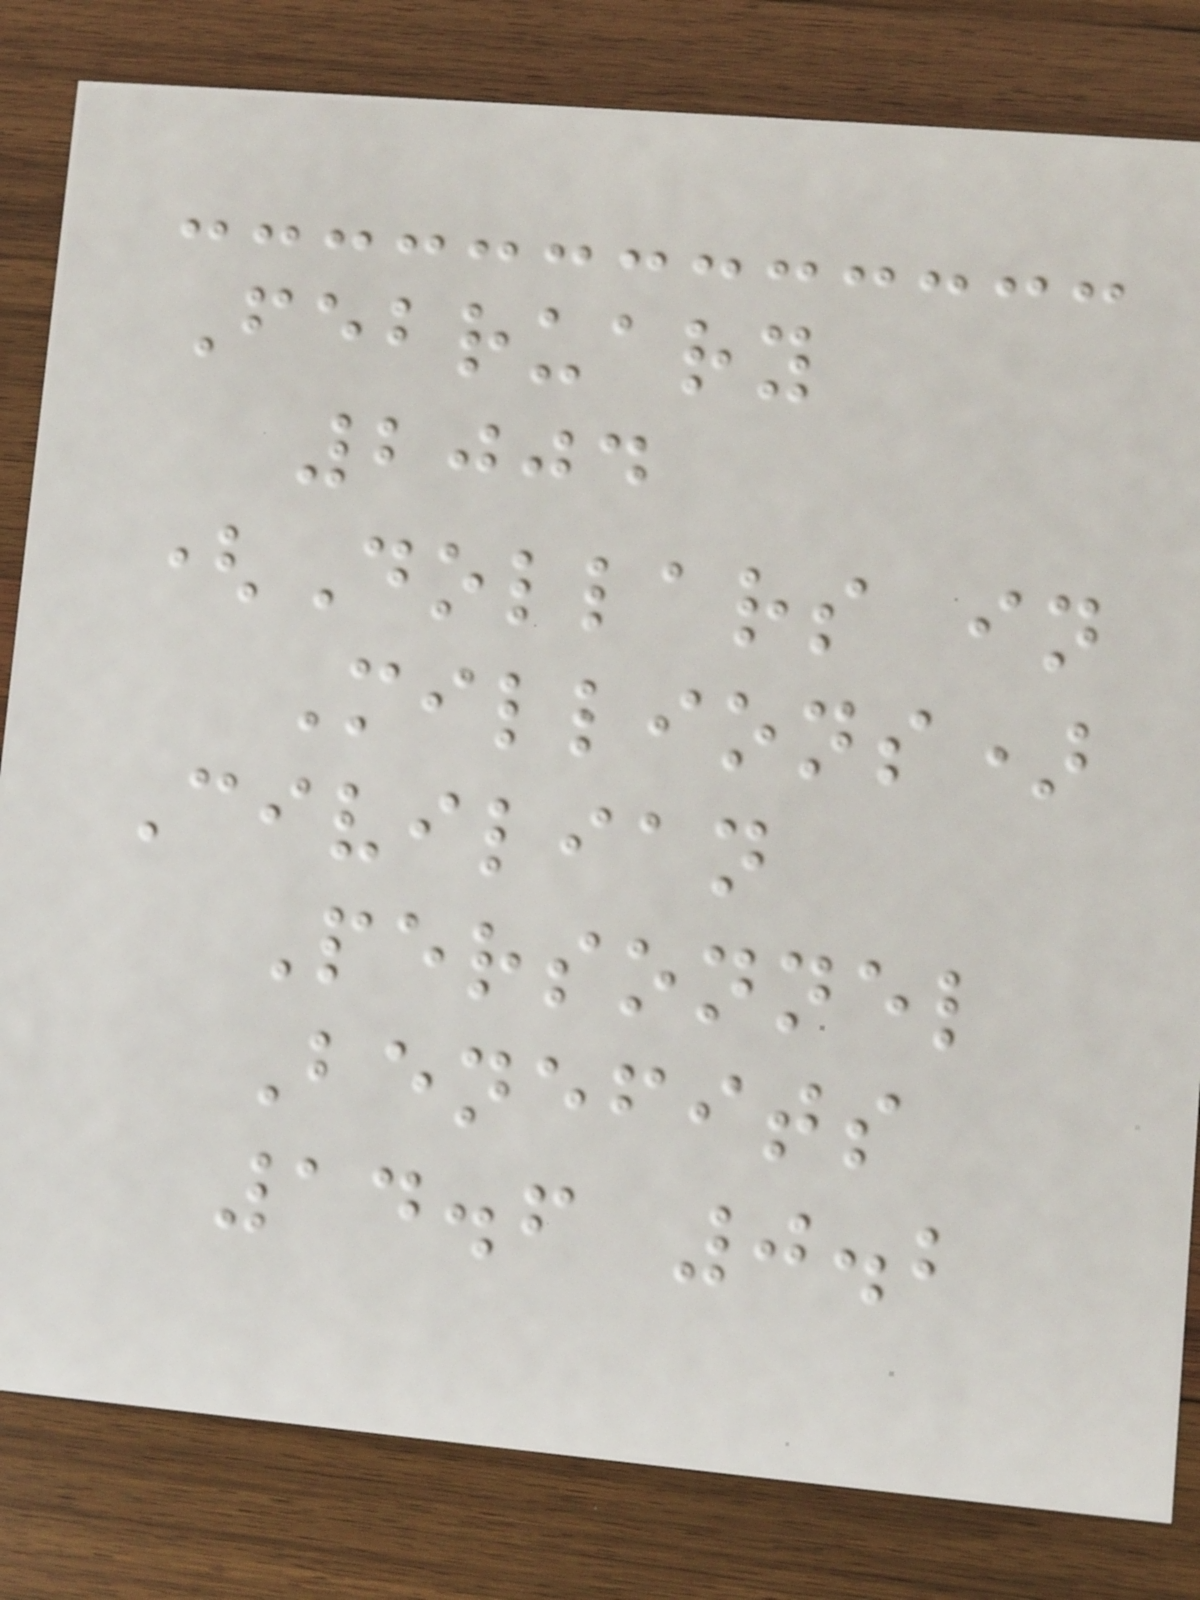February
2004
(Dollars in
Millions)
Civilian
Personnel
Benefits
14.6 0.2
